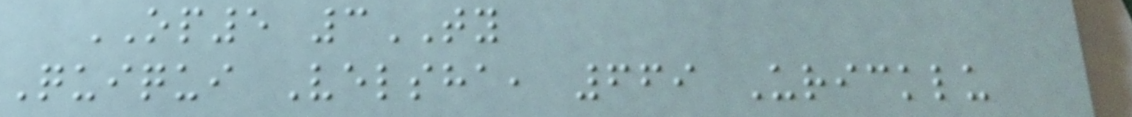OP5 3TY
Quiqui Velsha, 669 Uricklu
